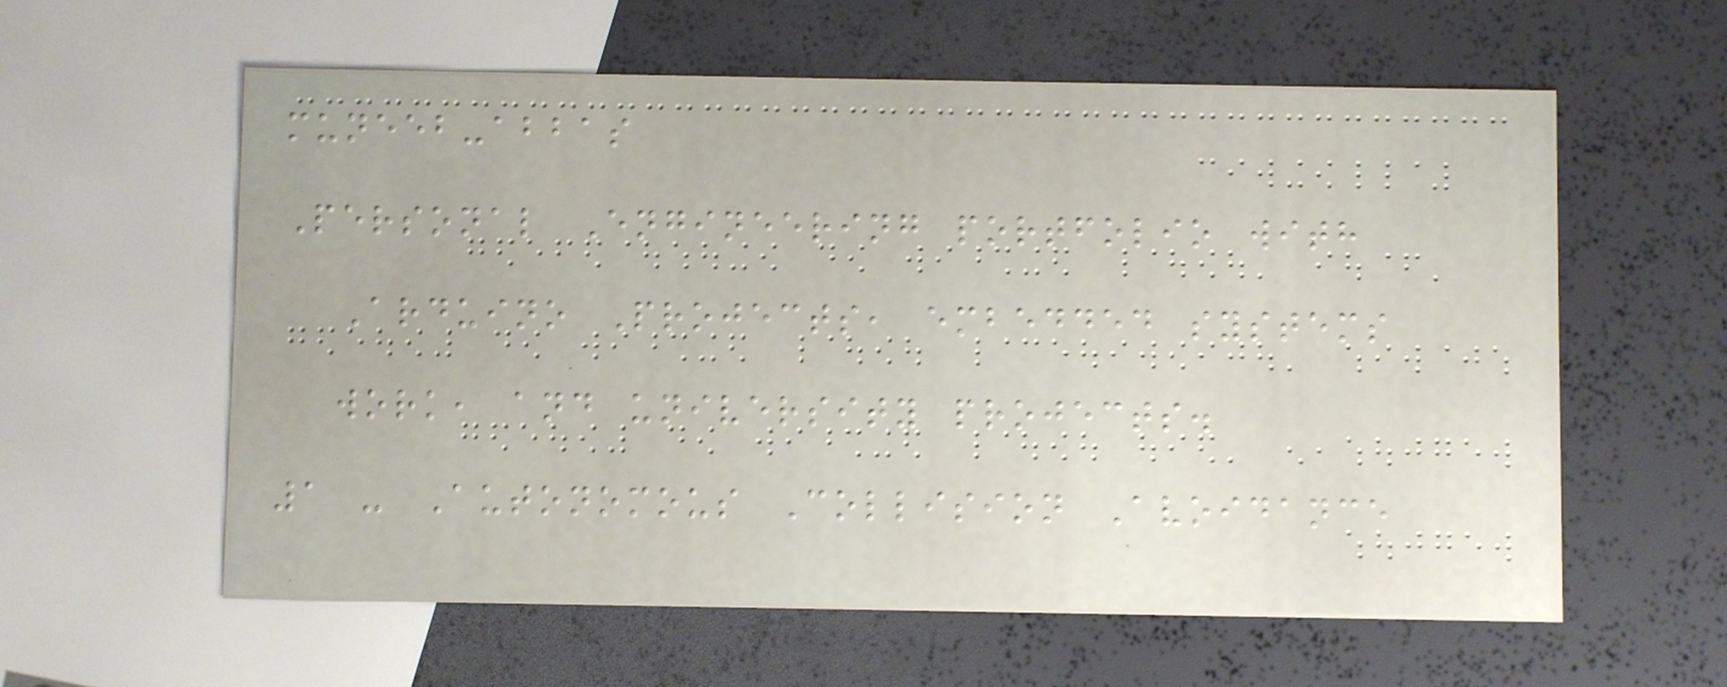muneeb-abbas
Personal Engineering portfolio with
Arduino Projects, embedded systems
work, and university projects.
1 - Autonomous Collision Avoidance
